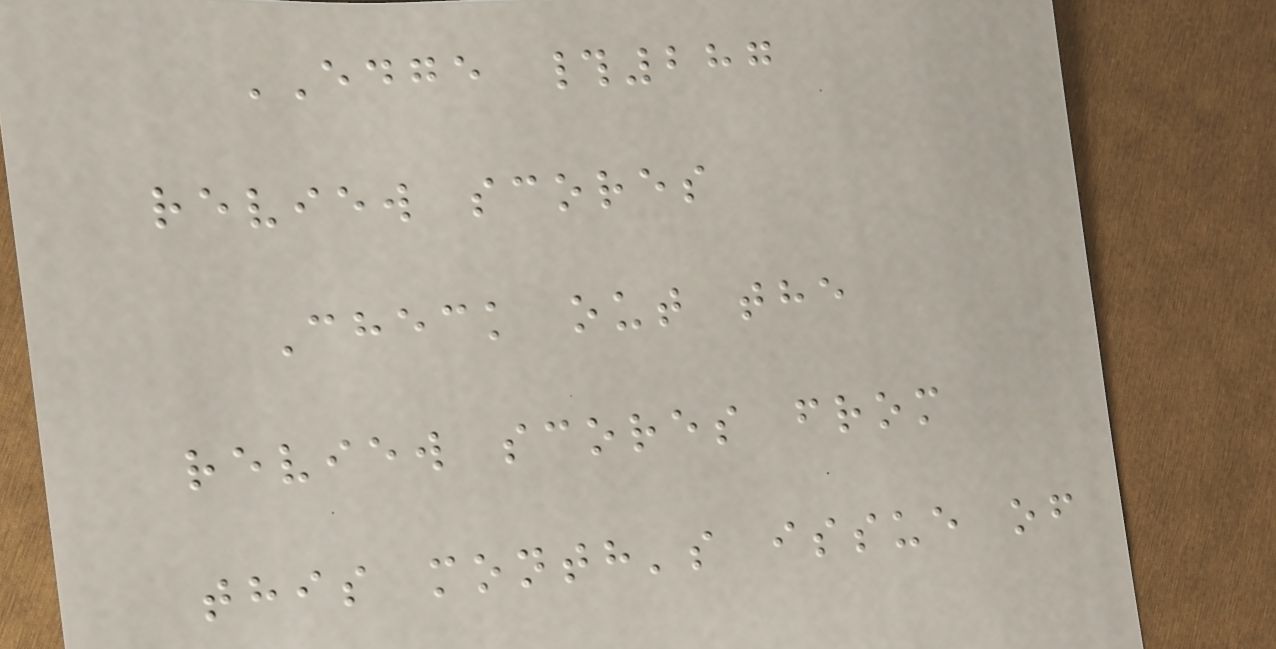EDGE #287
review scores
Check out the
review scores from
this month's issue of
